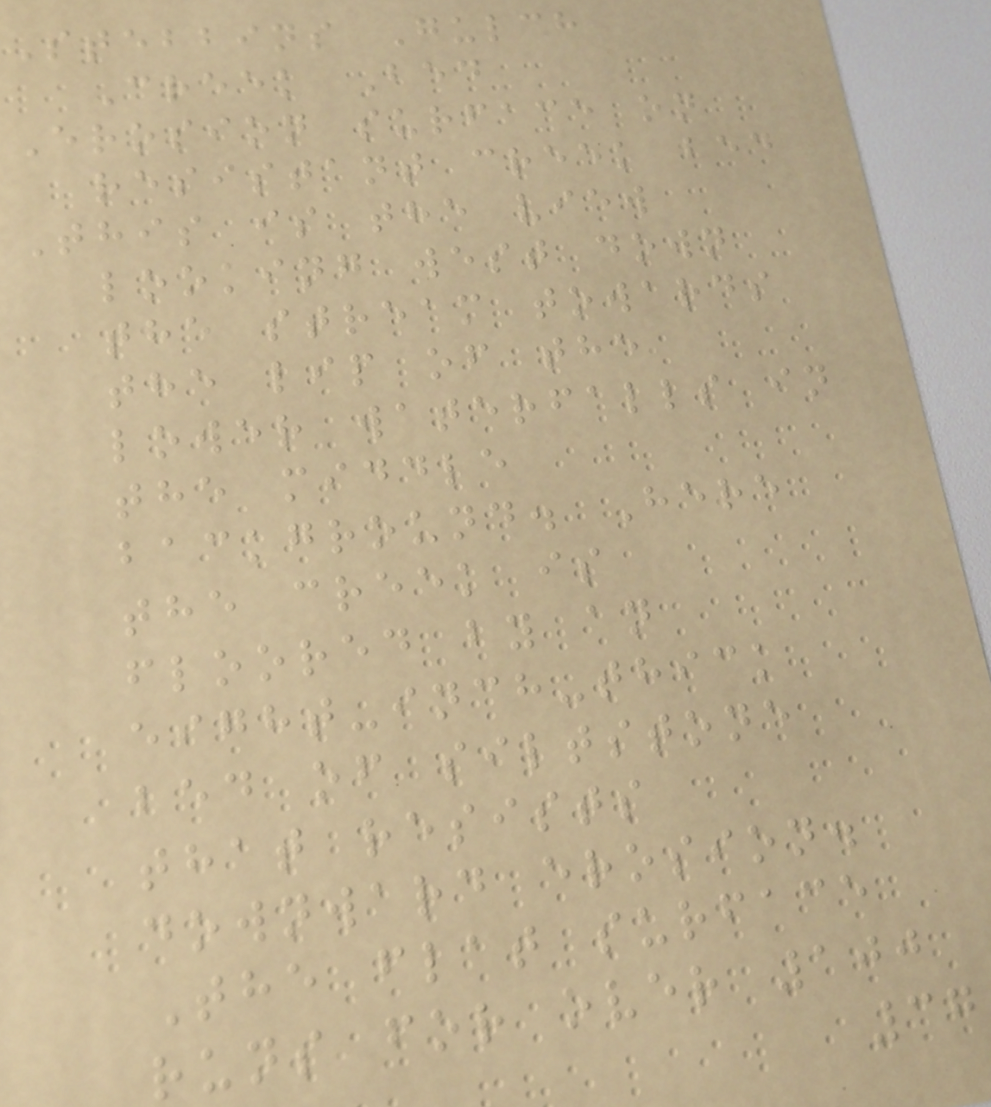Stebbins Gulch
Creek Bed
Erosion surface on
resistant creek bed
This is the view
looking west down
the stream towards
the lip of the
lower waterfalls in
the middle
background. Here
the creek is
floored by an
eight-inch-thick
bed of siltstone
that resists
downward erosion.
The flat surface
runs for over 100
37
